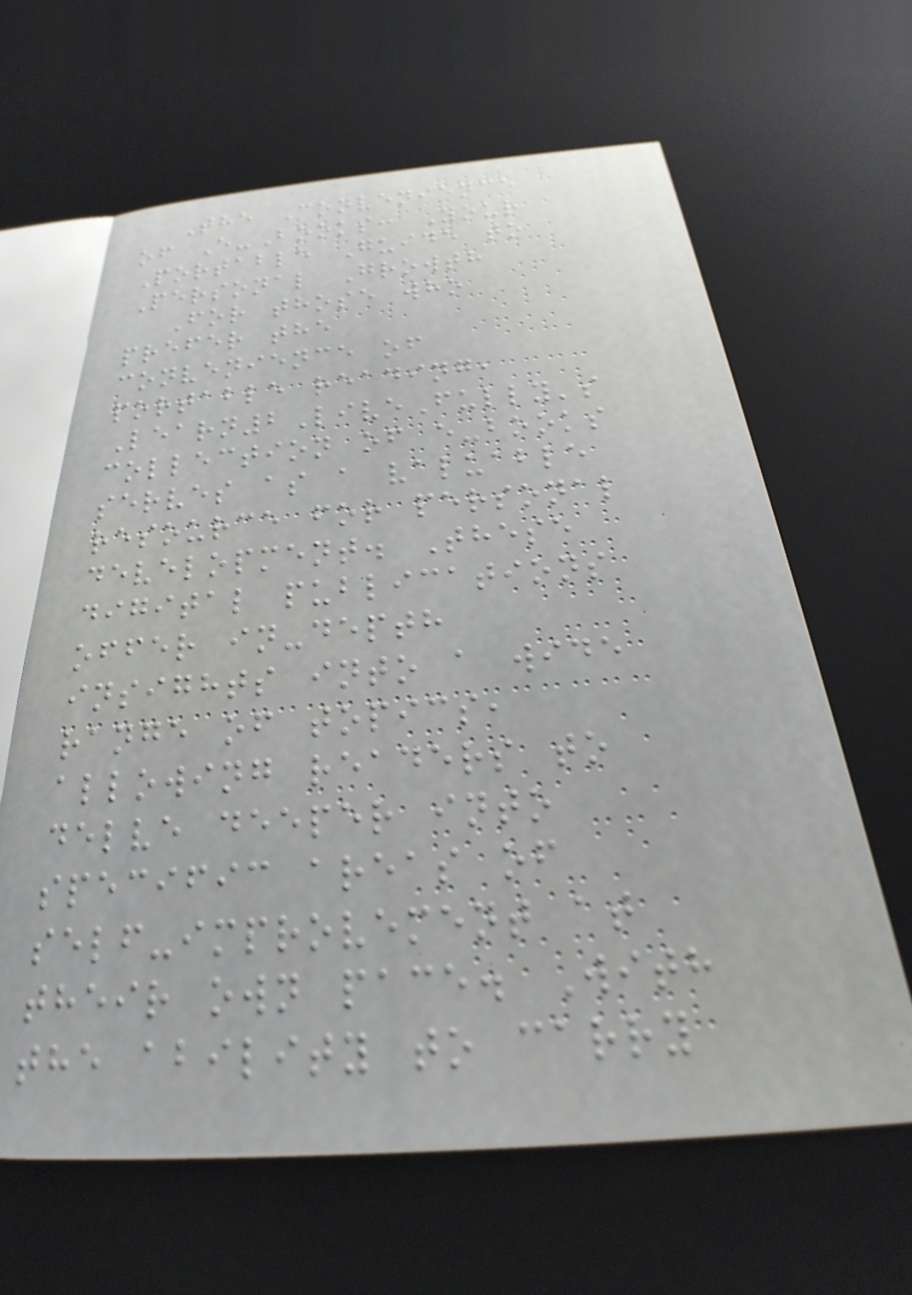The Convenience
of E-Books: Your
Portable Guide to
Personal Growth
For those who
prefer the
convenience of
portable reading,
Learn2LiveFully's
collection of e-books
serves as a valuable
resource for personal
development. These
digital publications
offer in-depth
insights into a wide
range of topics,
allowing readers to
delve deeper into
specific areas of
self-improvement at
their own pace. With
the ability to carry
